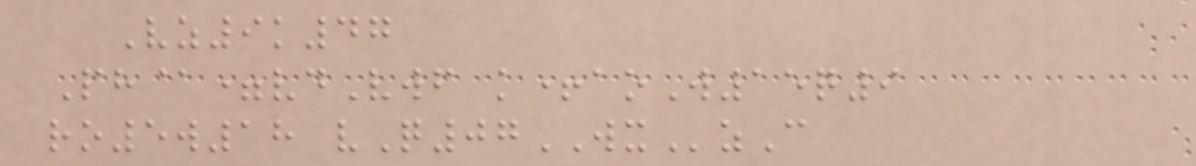Vz9k47
Ph@=vdVwf k+aoW15q9
ro5w18 vQ07WXzC
